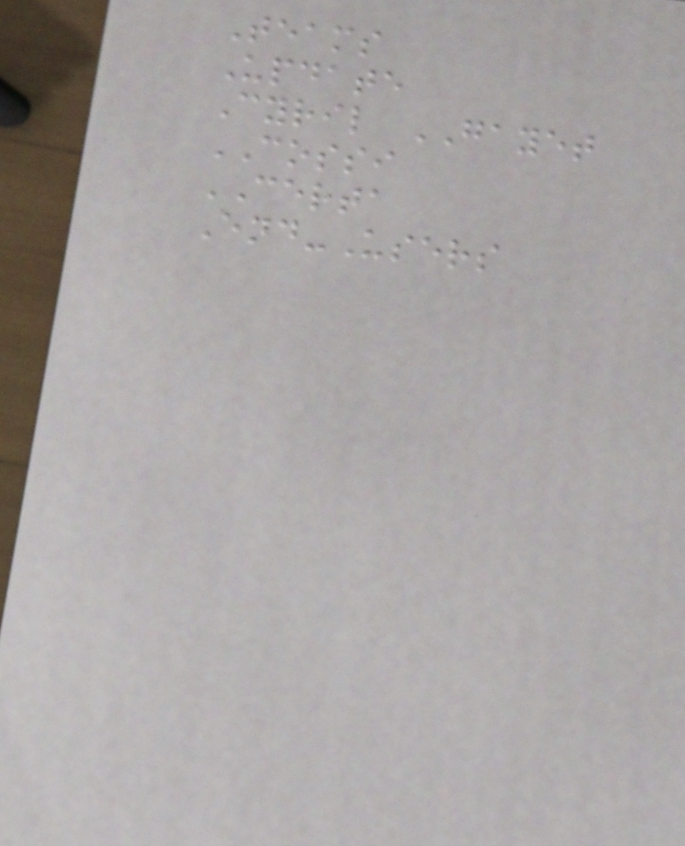Teams
Update
Cyril GAYET
COSSI
CERTA
End-Users
